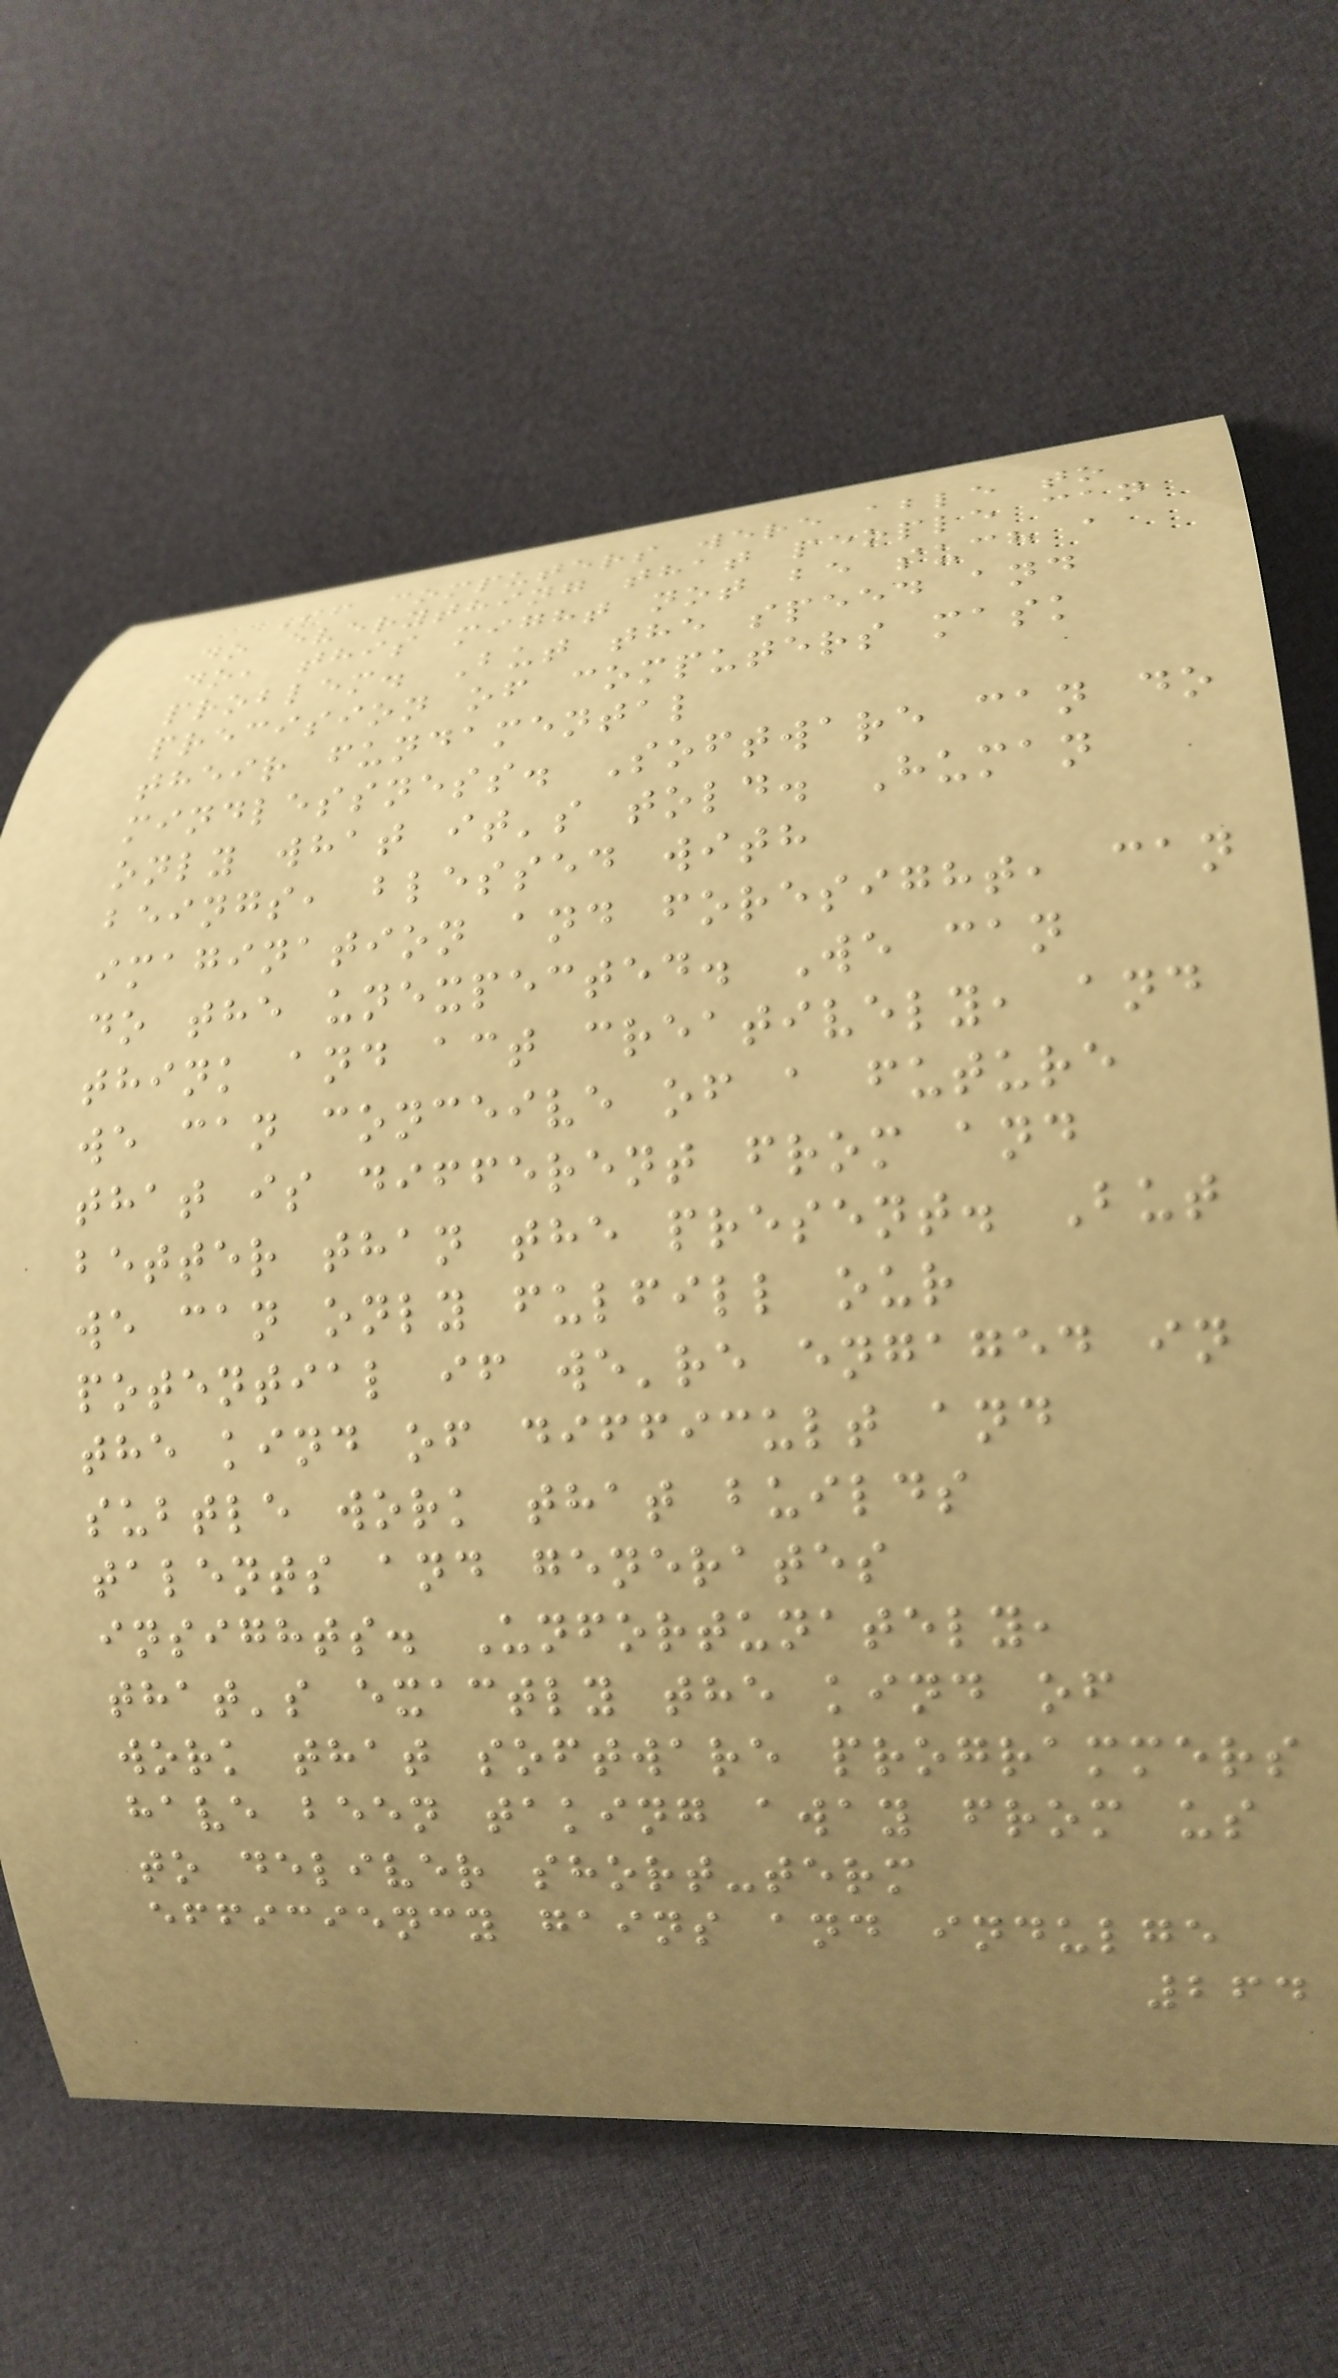If computers were able to
do everything that people can
do, this might not be such a
problem. But the speed and
precision of computers mask
their fundamental
mindlessness. Software can do
only what it's told. Human
beings, blessed with
imagination and foresight, can
do the unexpected. We can
think and act creatively, and
we can conceive of a future
that is different from and
better than the present. But
we can only fulfill our
potential if we're engaged in
the kind of difficult and
subtle work that builds
talents and generates
insights. Unfortunately,
that's exactly the kind of
work that software programmers
have been taking away from us
to deliver short-term
efficiency gains and indulge
264
